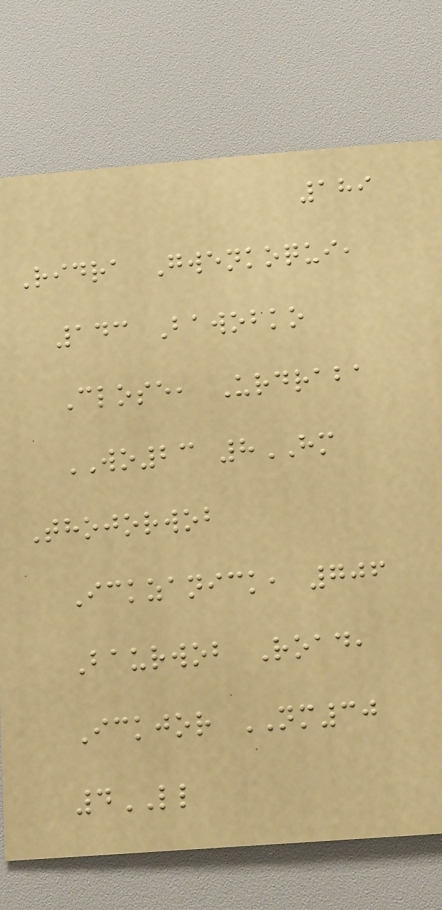189
Ridra Gwenkoqui,
143 Bawobko
Close, Urdraba
WO23 8HM
Thojorwob
Ickzanick, 706
Baurwob Road,
Ickjor NM30
4LL
